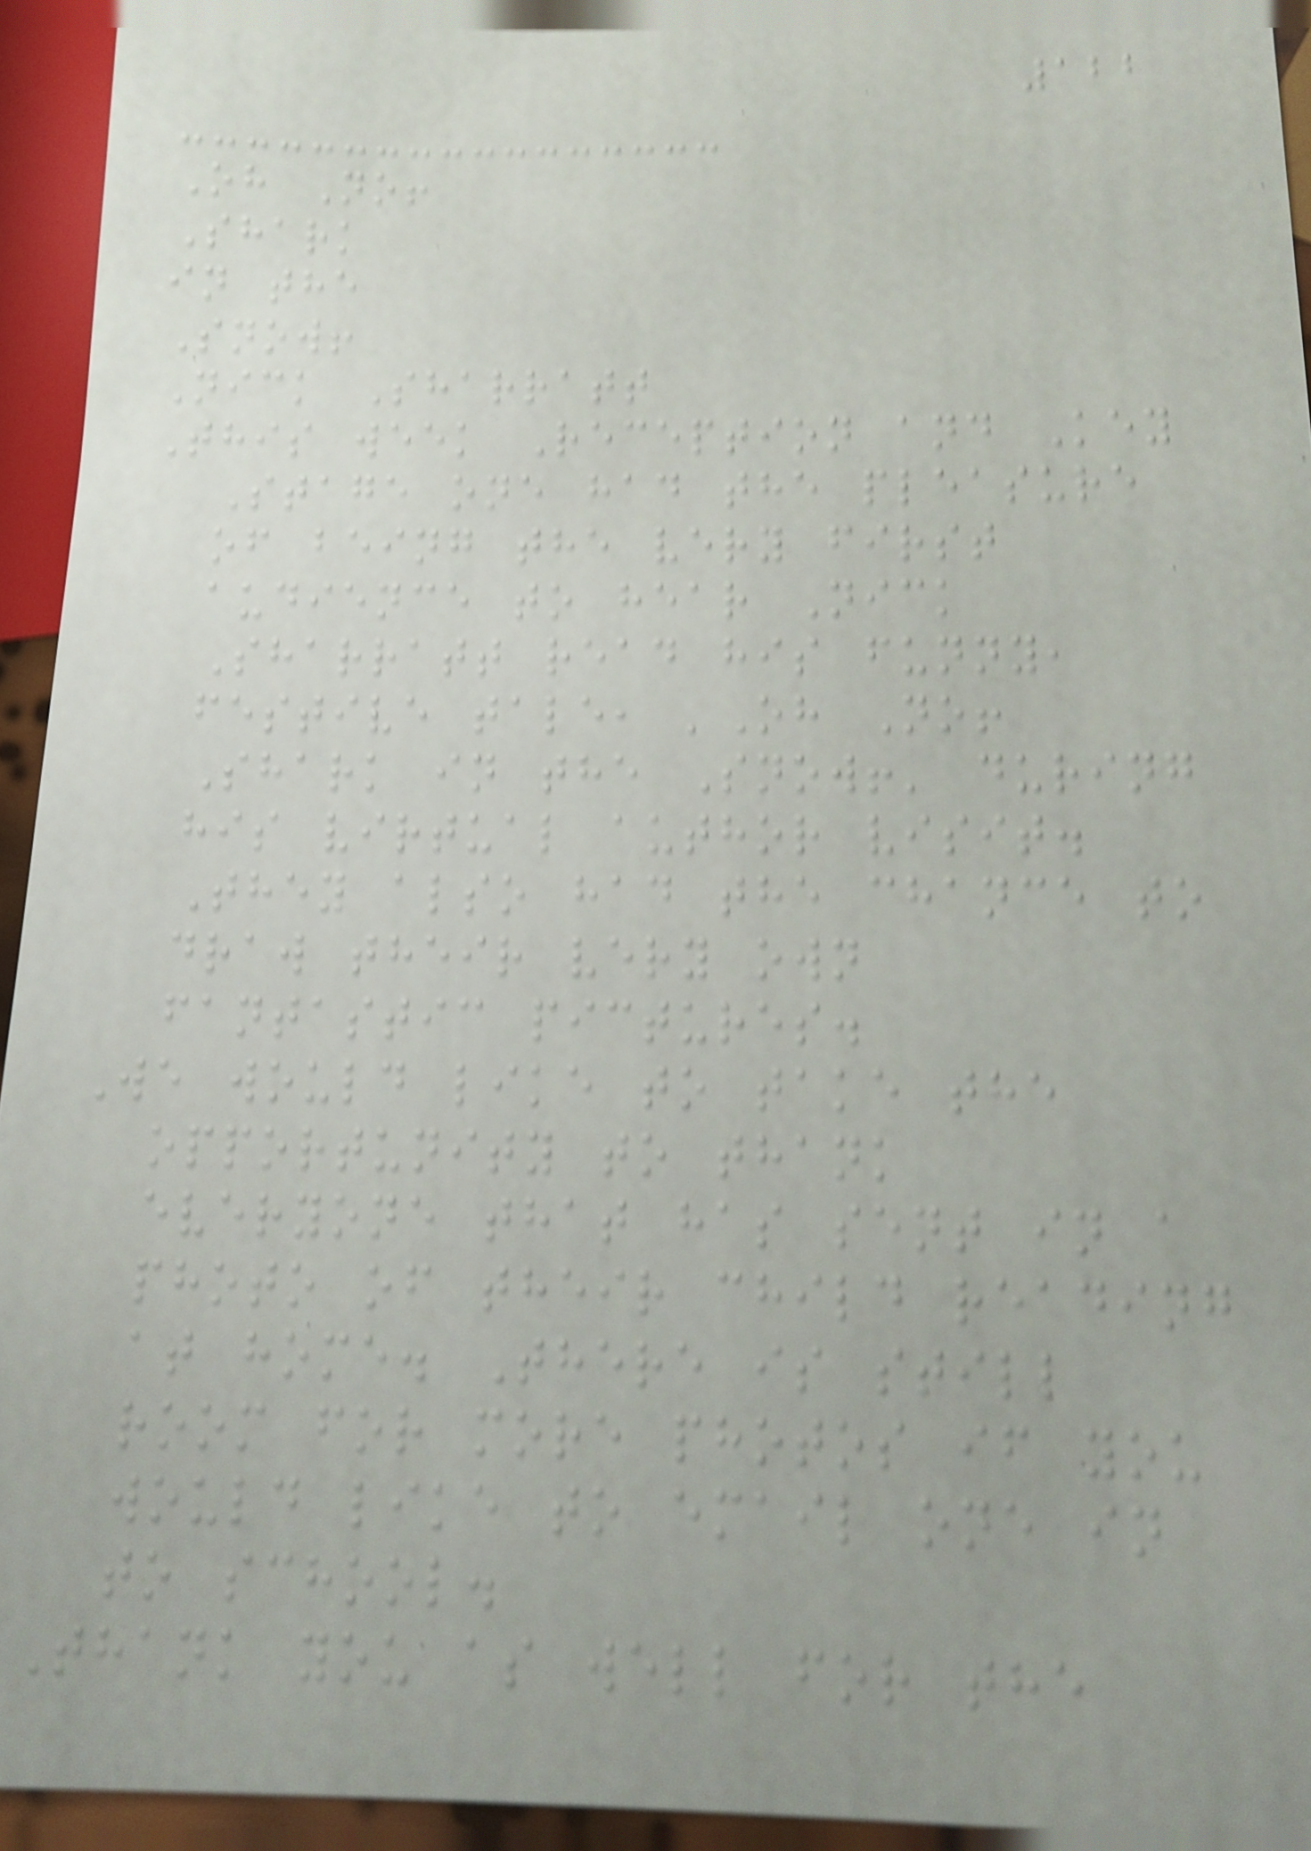122
Oh No!
Shark
in the
Snow!
Nick Sharratt
This week Reception and Key
Stage one had the pleasure
of being the very first
audience to hear Nick
Sharratt read his funny,
festive tale, 'Oh No!
Shark in the Snow!' during
his virtual author visit.
They also had the chance to
draw their very own
fantastic pictures.
We would like to take the
opportunity to thank
everyone that has sent in a
photo of their child reading
at home. There is still
room for more photos if you
would like to email one in
to school.
Thank you as well for the
